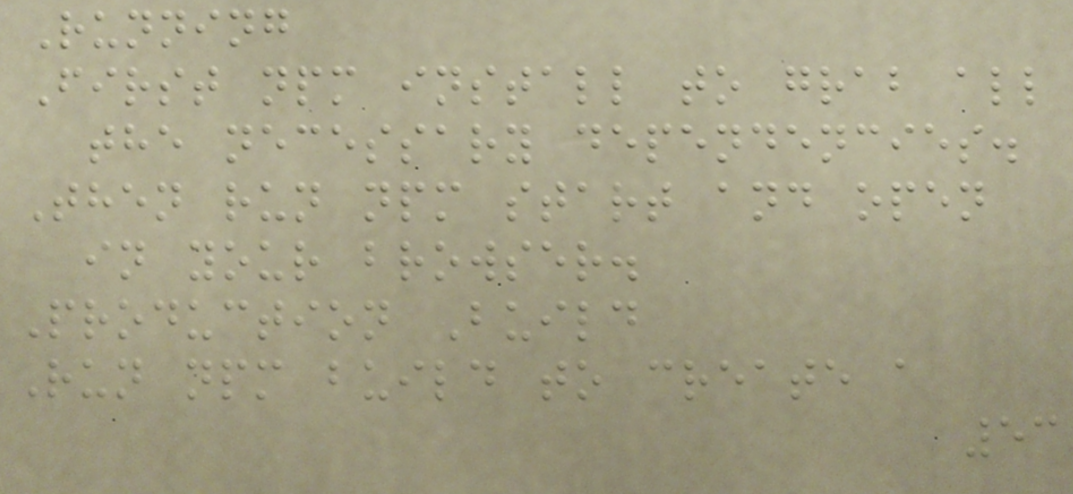Running
First npm install to grab all
the necessary dependencies.
Then run npm start and open
in your browser.
Production Build
Run npm build to create a
53
